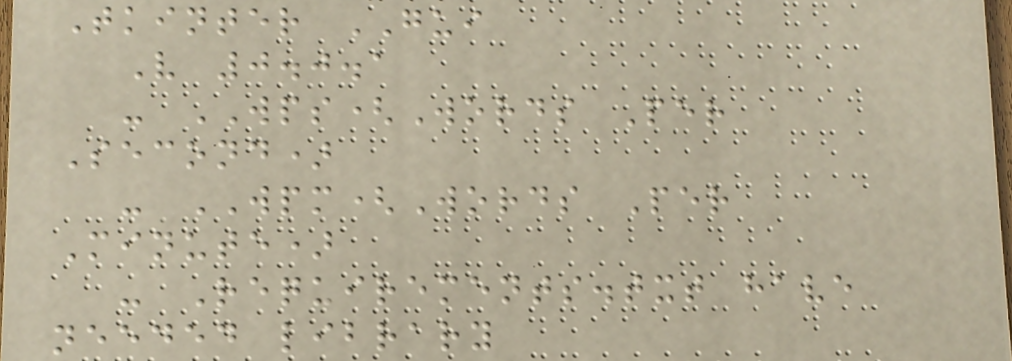Tkinter GUI
V 0.0.1
- WPS(Words Per
Second)
- WPM(Words Per
Minute)
- Requirements.txt have
needed library
